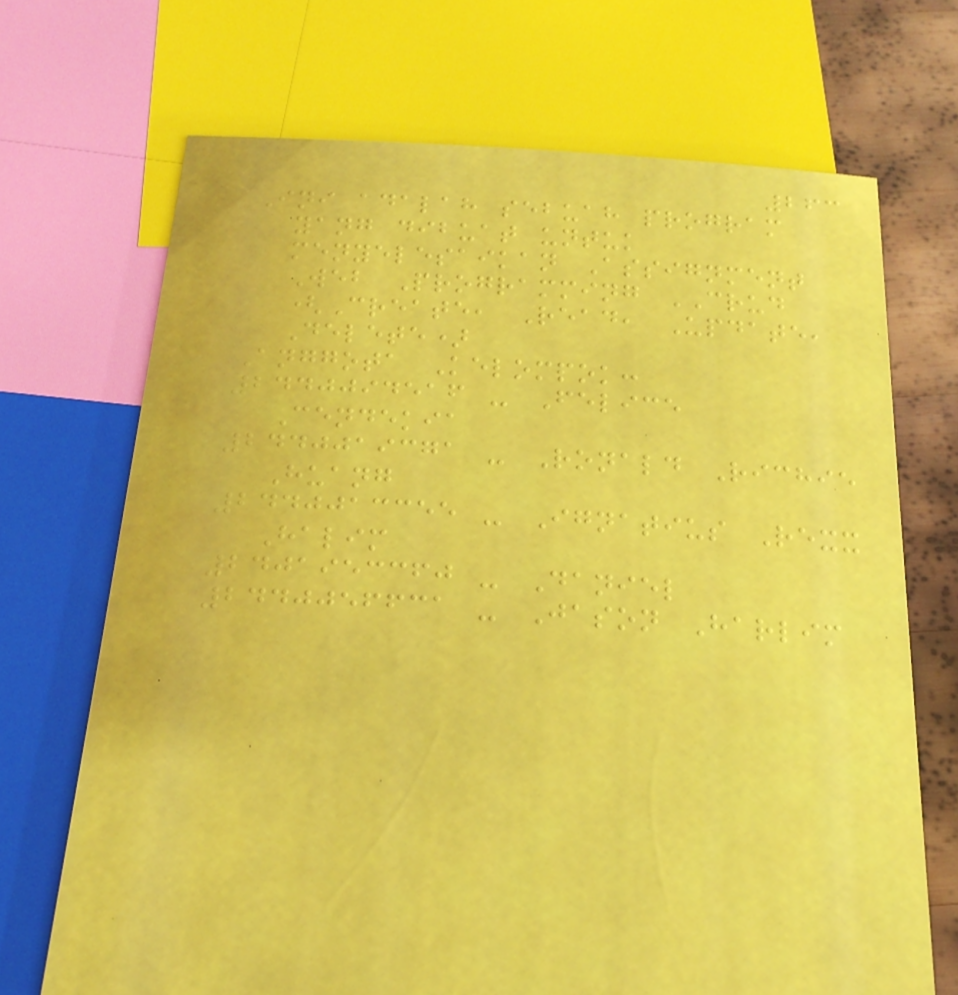263
Ini adalah sebuah program
yang dibuat untuk
menyelesaikan Assignment
Web Programming CRUD
(Create, Read, Update,
Delete)
Anggota Kelompok:
2440094516 - Felice
Cendekia
2440019371 - Ronald Richie
Huang
2440013355 - Ignatius Rexx
Halim
2401953360 - Daniel
2440056631 - Jason Harlim
